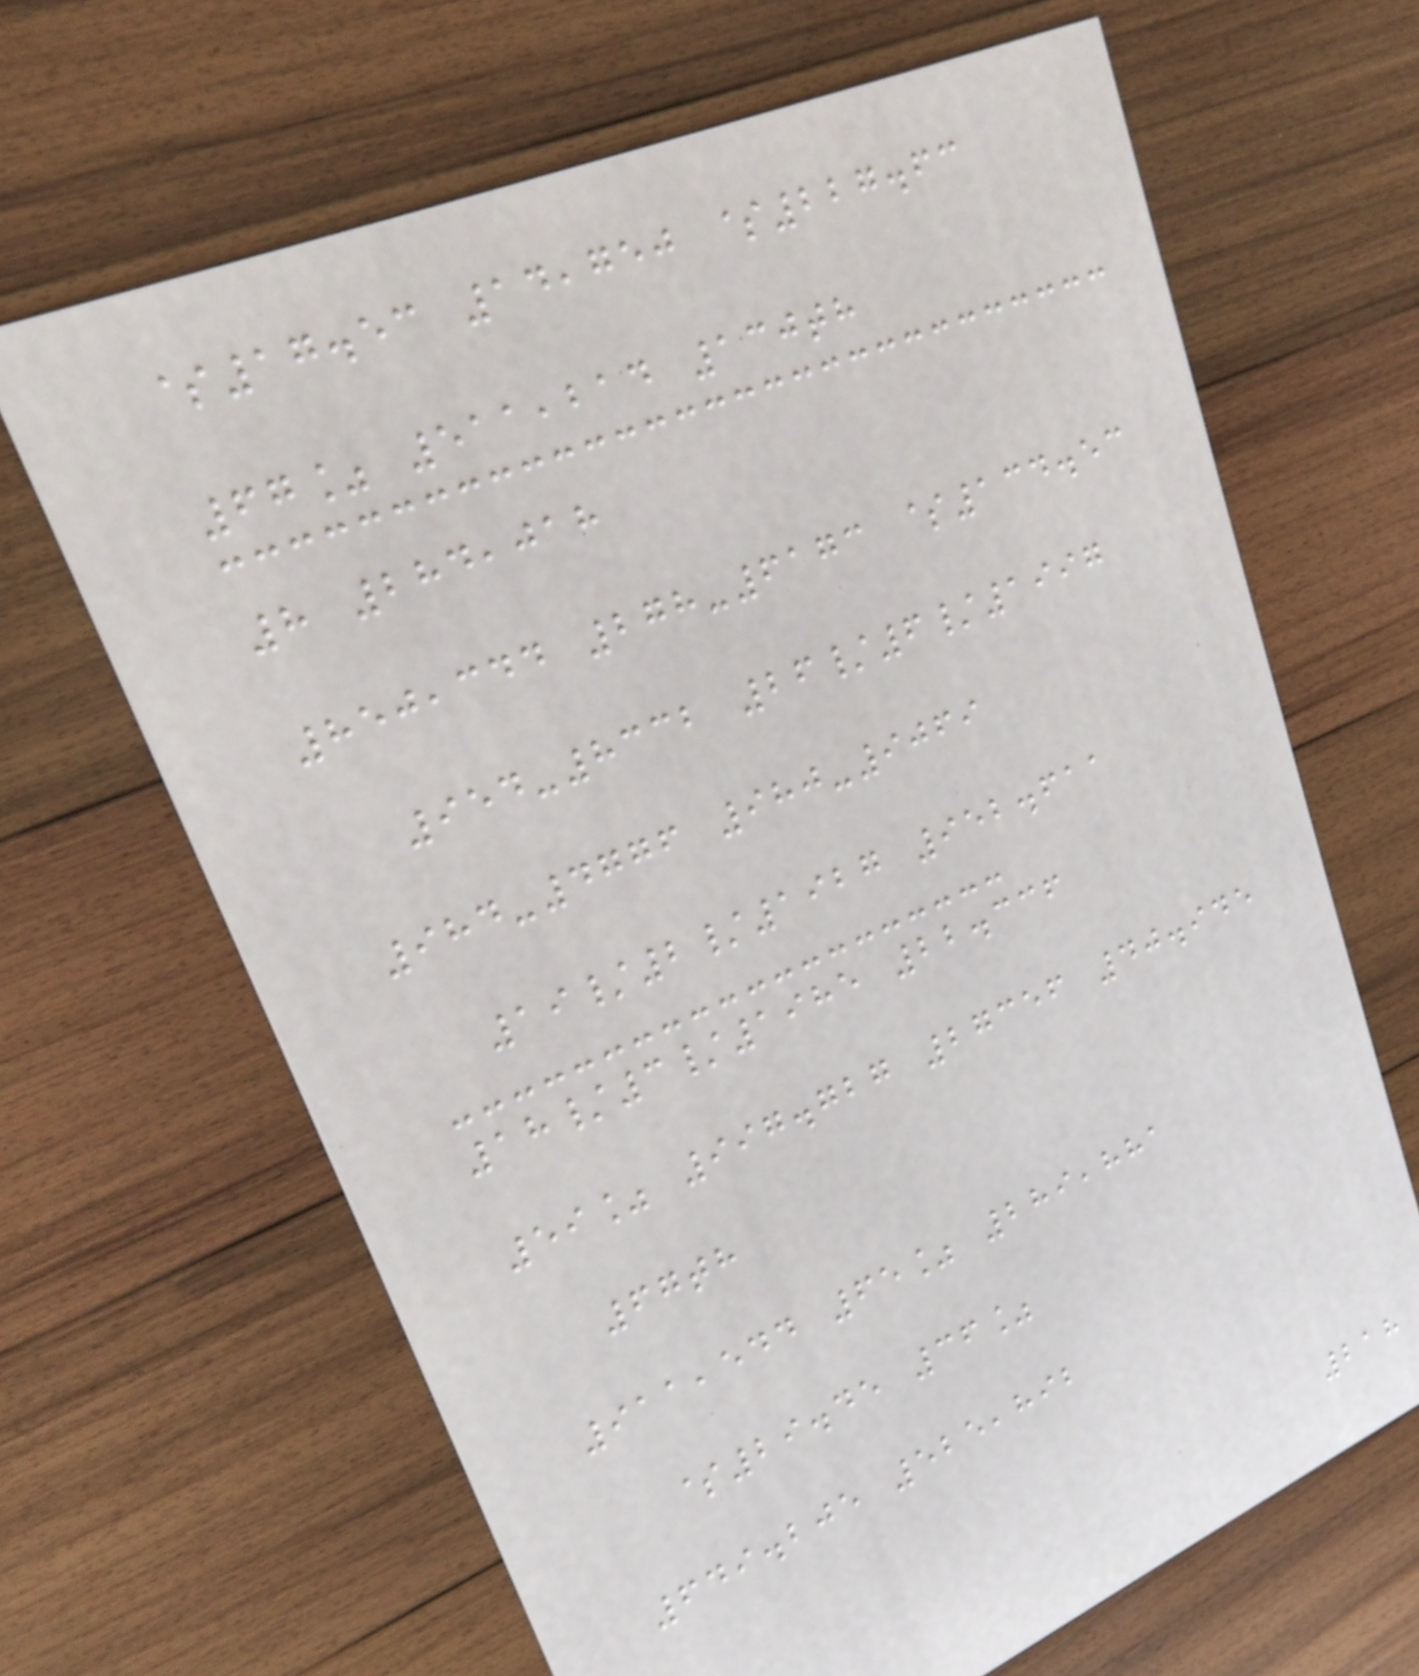$17.53 14,750 $227.63
67% 511,214 130th
8 284,018
850,344 278-6173 $134.53
954-8332 26/6/1997
984-4776 980-9069
19/2/1927 952.611
18/3/1985 22.336
59% 997.727 27356 40.945
67th
911,544 65% 289,881
$29.45 36%
649.205 525,892
218
